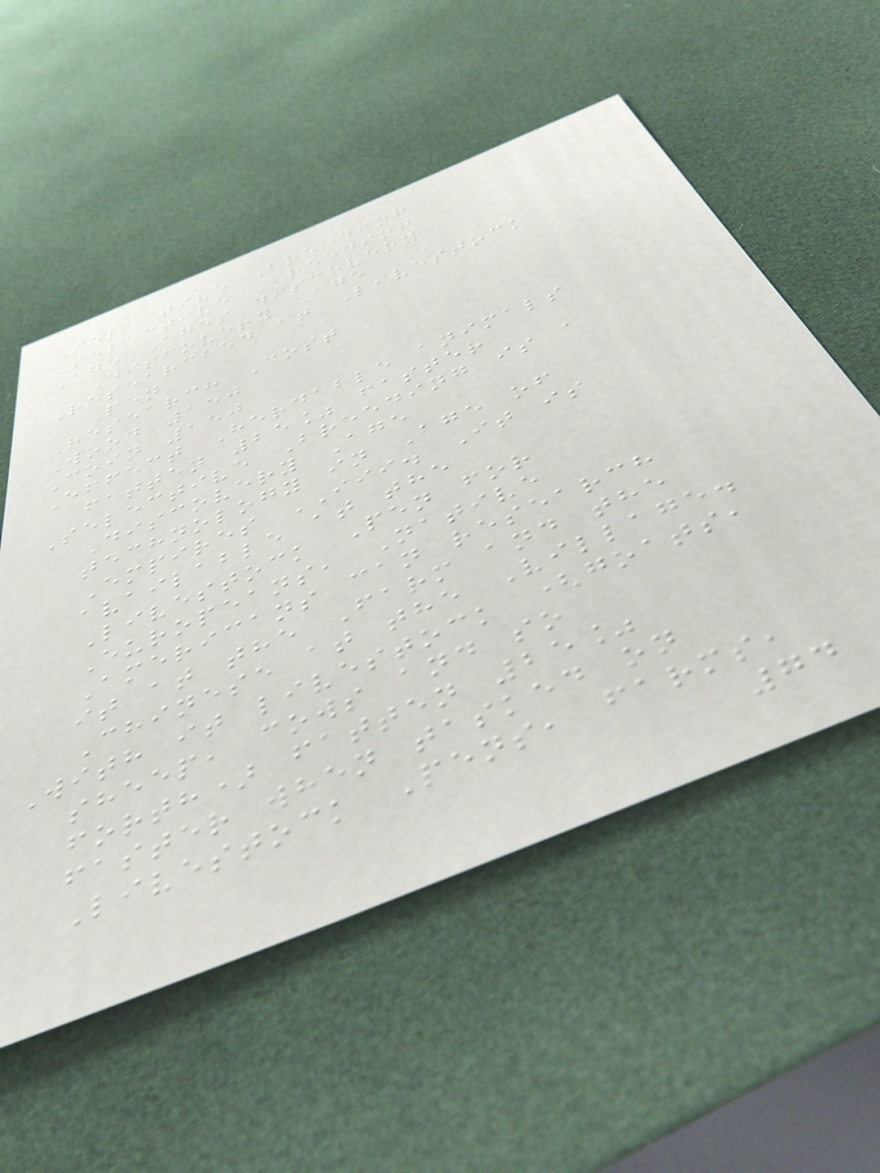Selective Breeding
Selective Breeding
Age Ages discovery
Discovery Age
Researched at Livestock
Pen
Research Cost
Wood 150
Coin 150
Effect Herdable animals
fatten 25% faster
Selective Breeding is a
Discovery Age
technology in Age of
Empires III. It is
available at the
Livestock Pen for
Europeans, Native
Americans can research
it at the Farm and the
Chinese at the Village.
With it livestock (goats,
sheep, cows and so
forth) fatten 25%
faster when tasked on
Livestock Pens, farms,
74
